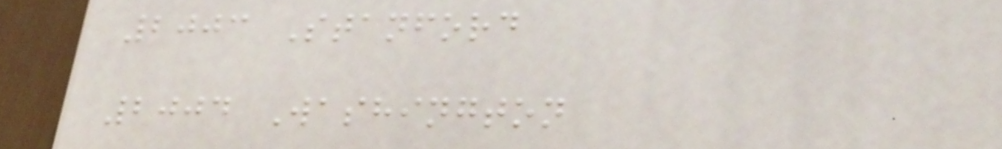2003 Stanford
2004 Washington
